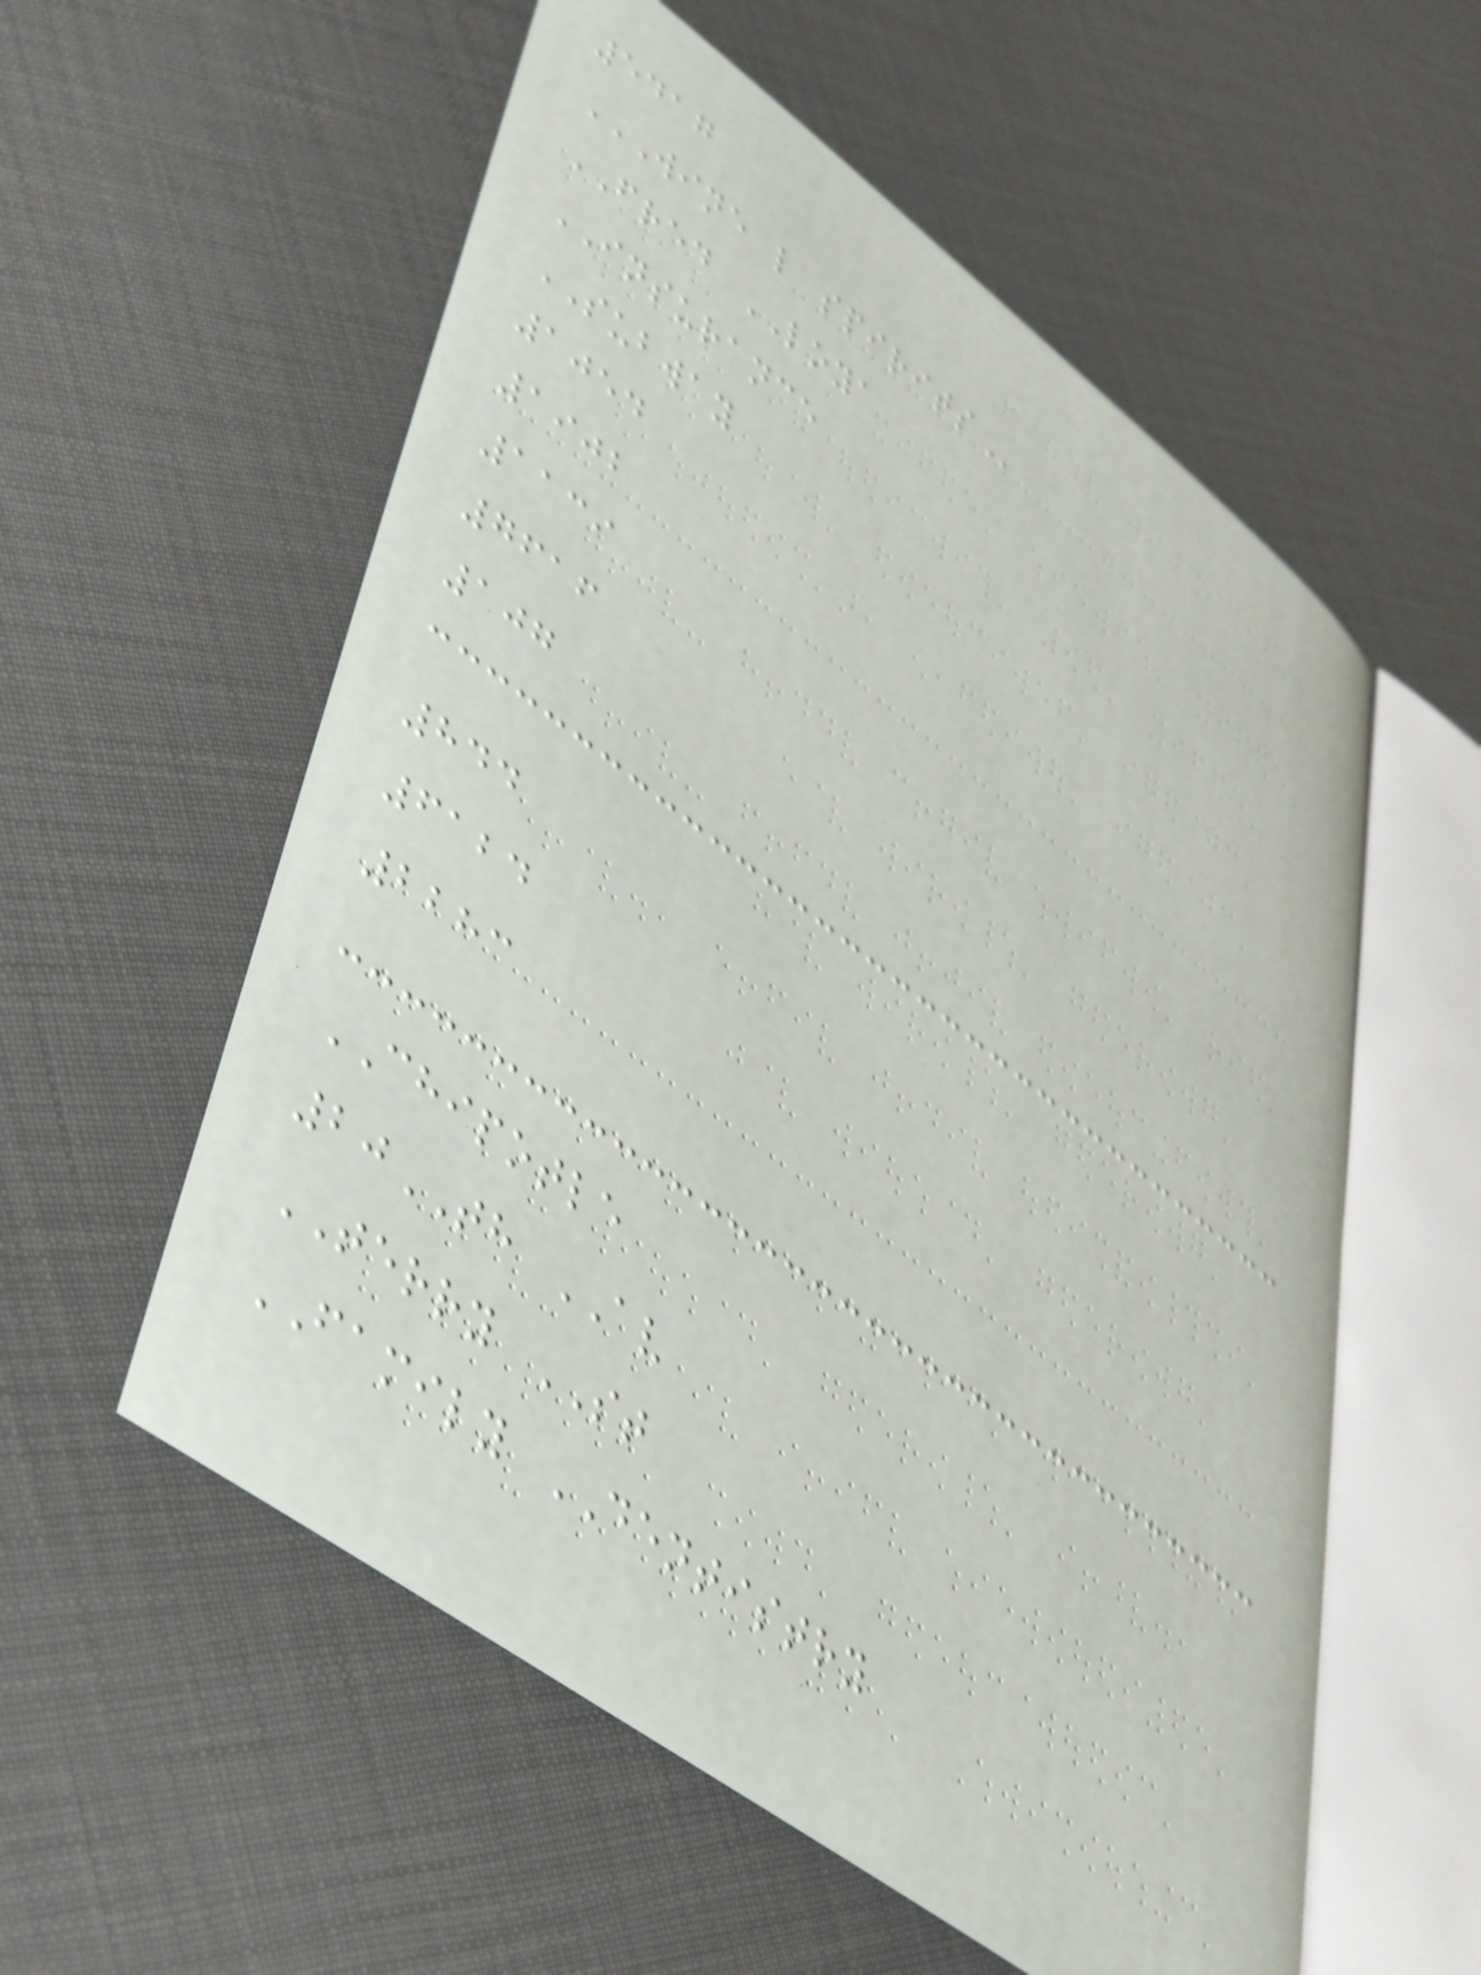5417
WINE L SPIRITS
FRED LOYA
INSURANCE
SUBWAY
1054
1902
1139
7616
107
844
6124
2283
CHIPOTLE
20TH AV
TERRY ST
FAMILY DENTISTRY
